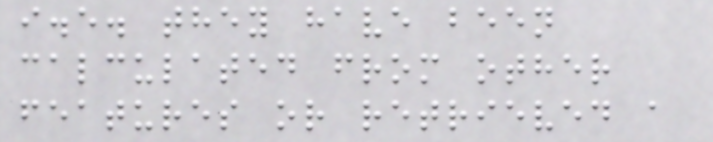i.e. they have been
calculated from other
features or retrieved a
